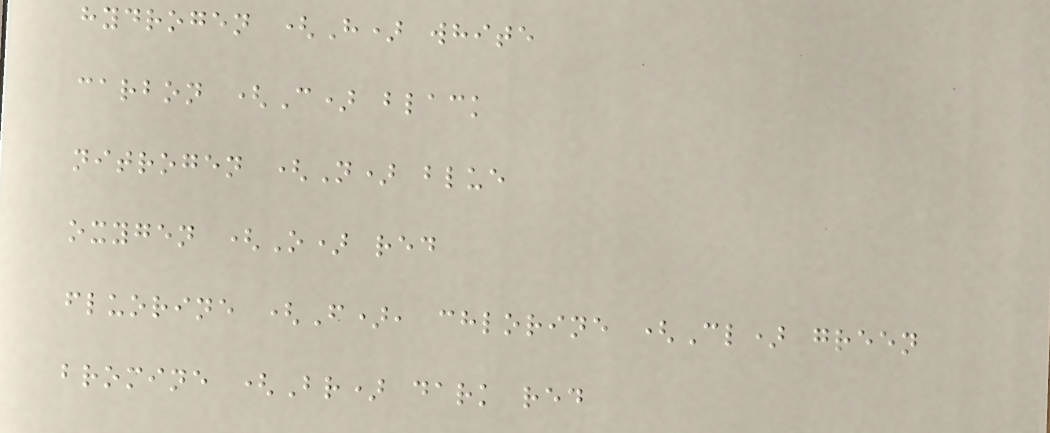hydrogen (H) white
carbon (C) black
nitrogen (N) blue
oxygen (O) red
fluorine (F), chlorine (Cl) green
bromine (Br) dark red
